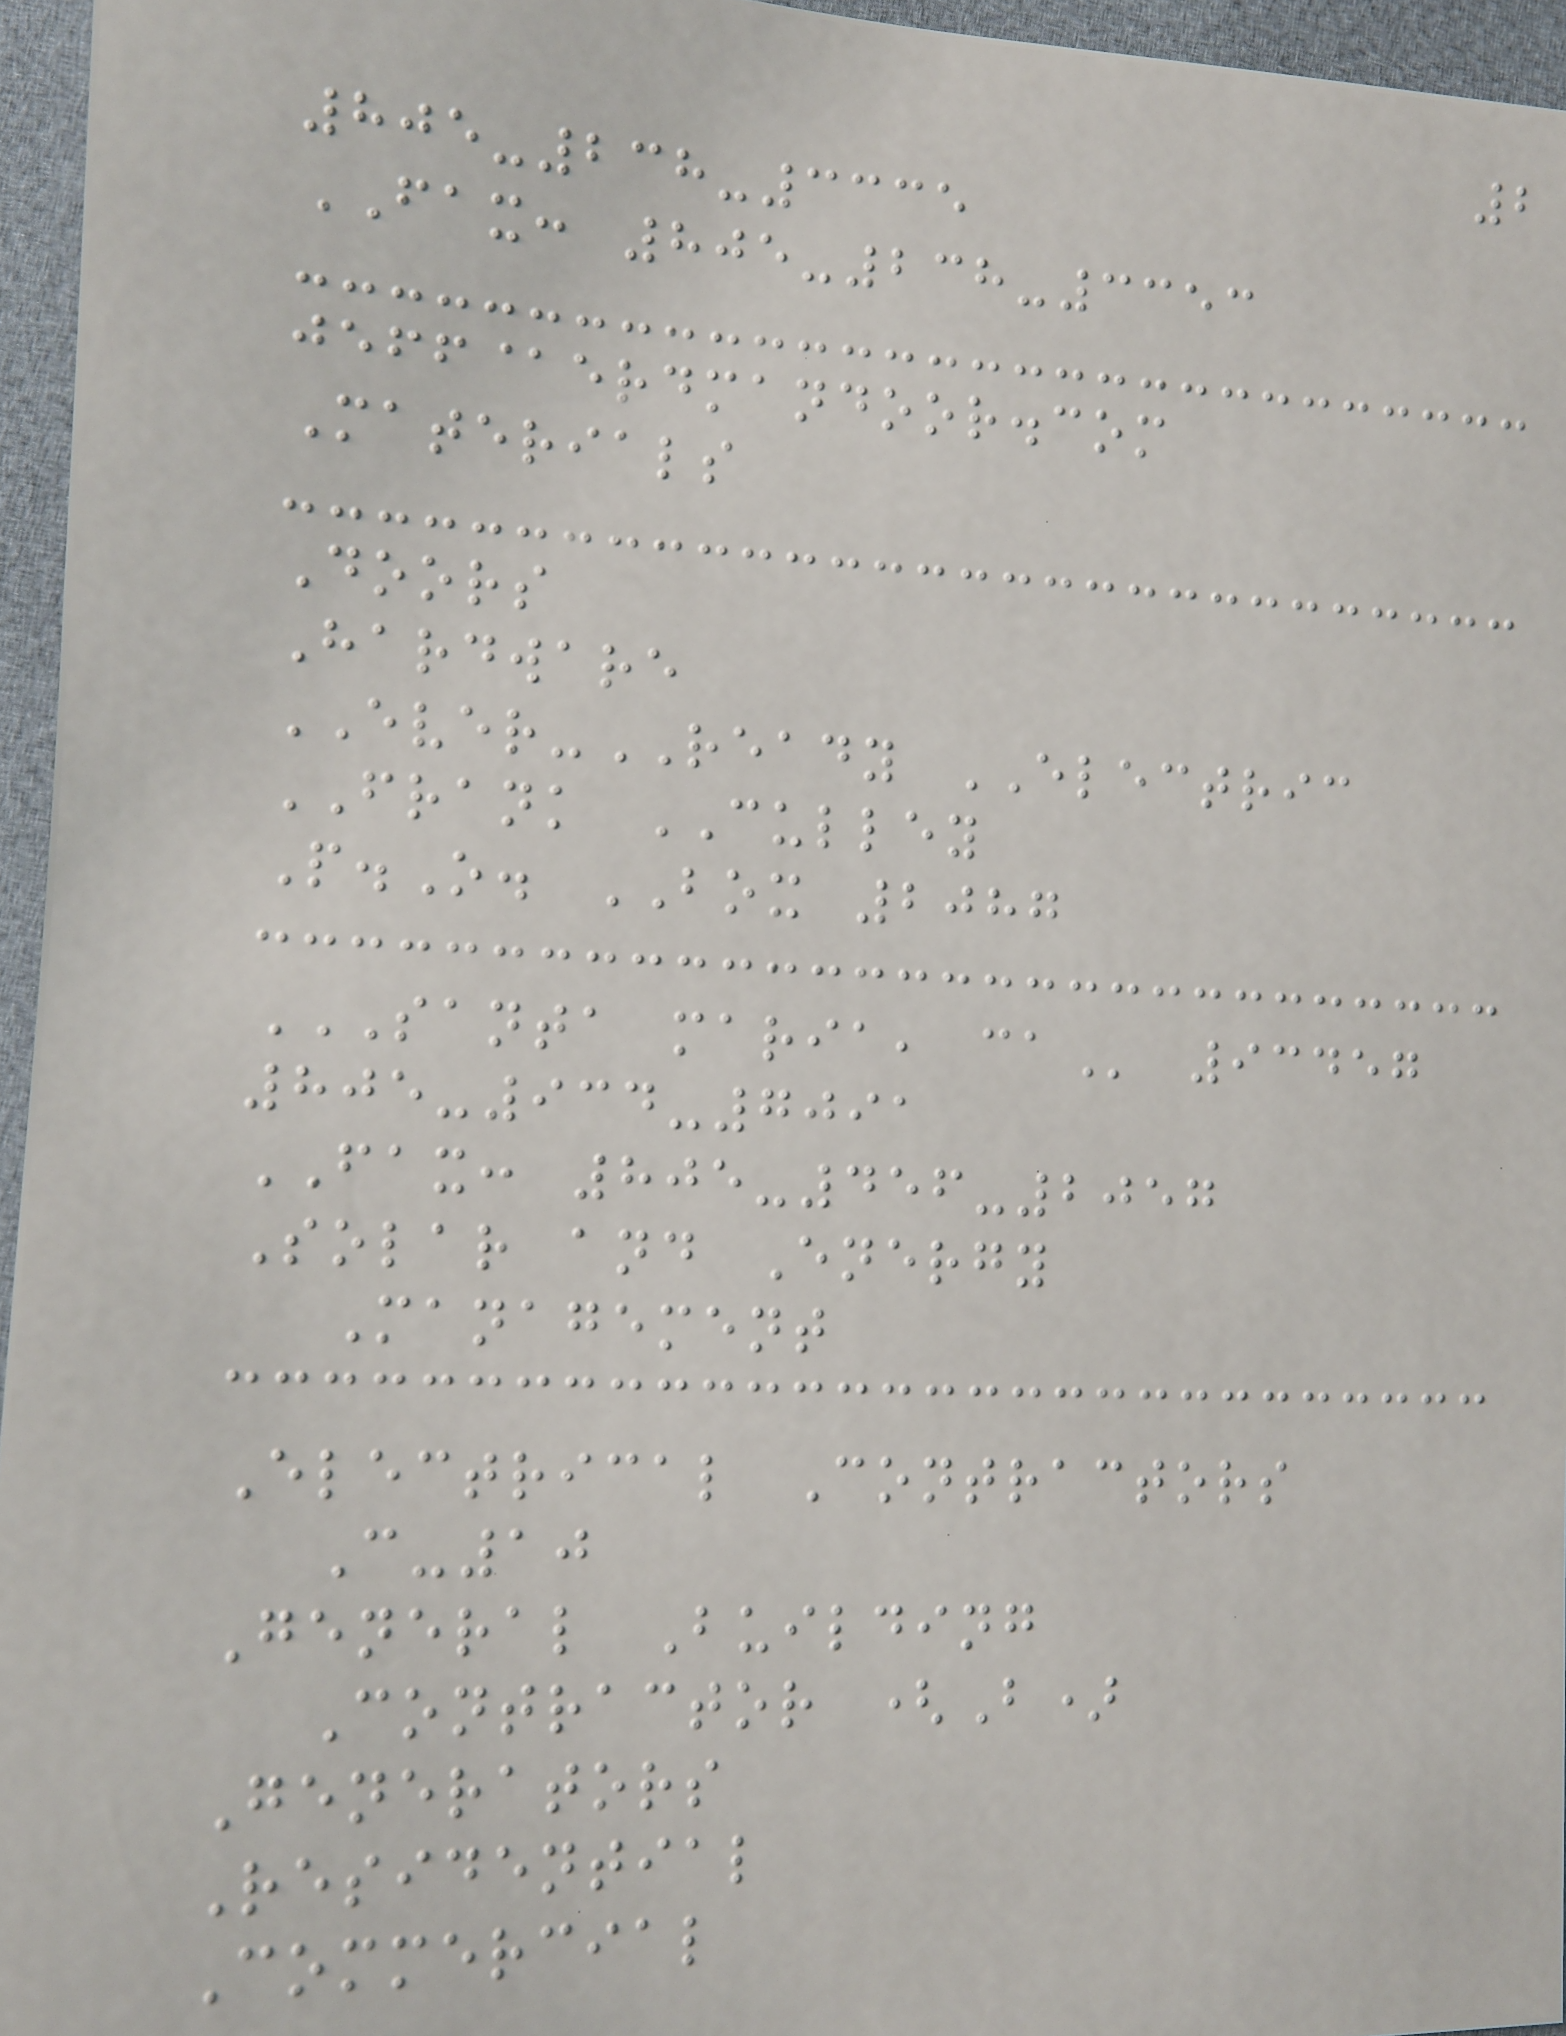2
805-238-3335
FAX: 805-238-3353
jeff@erdmandoor.com
Materials
Doors
Hardware
EVER-READY ELECTRIC
FRANK CULLEY
P.O. BOX 2087
SANTA MARIA, CA 93457
805-934-7091
FAX: 805-456-2057
Solar and Energy
Management
Electrical Contractors
C-10
General Building
Contractor (B)
Generators
Residential
Commercial
